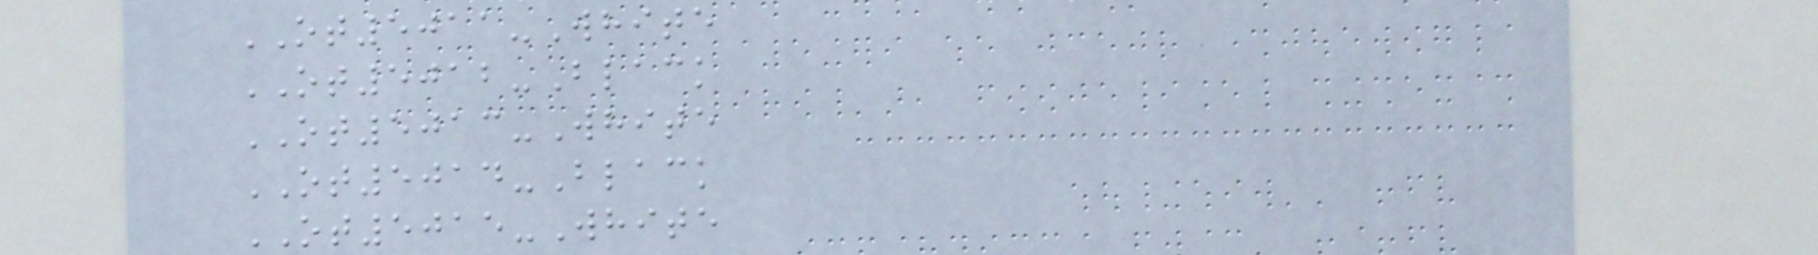OT5011-White
OT5012-Black
OT5013-White
OT5014-Black
OT5015-White
